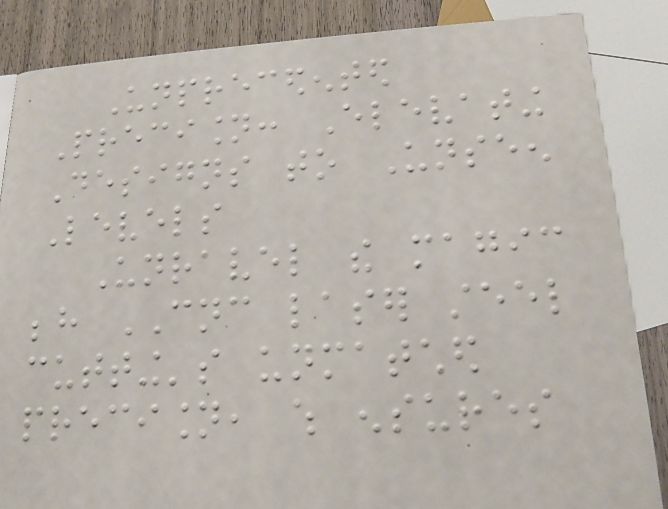Unprecedented
Precision: Elevating
Designs to Unseen
Levels
Unravel the magic
behind CNC laser steel
cutting's unmatched
precision, which ensures
